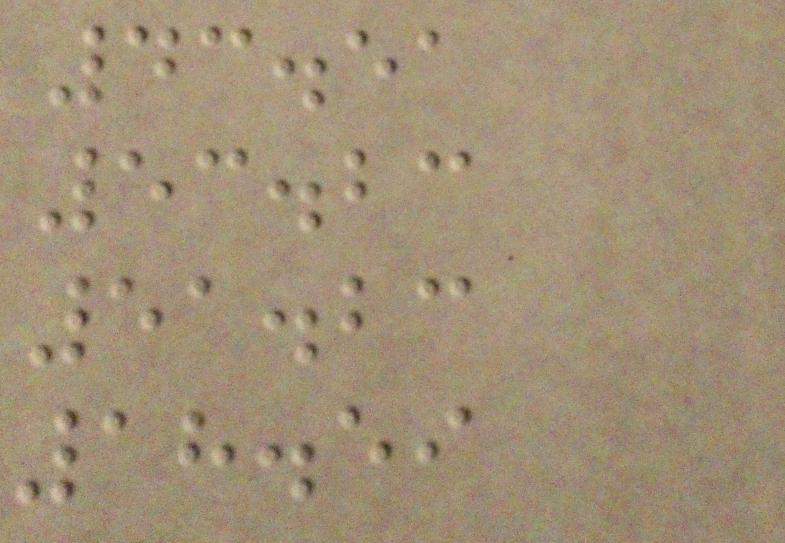43.51
53.23
51.23
18.59
